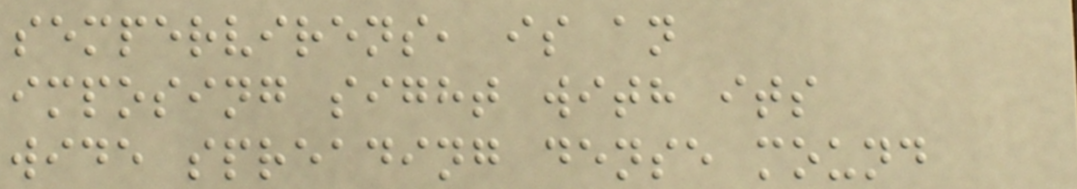sempervirens, is an
imposing sight with its
wide spreading dense mound
